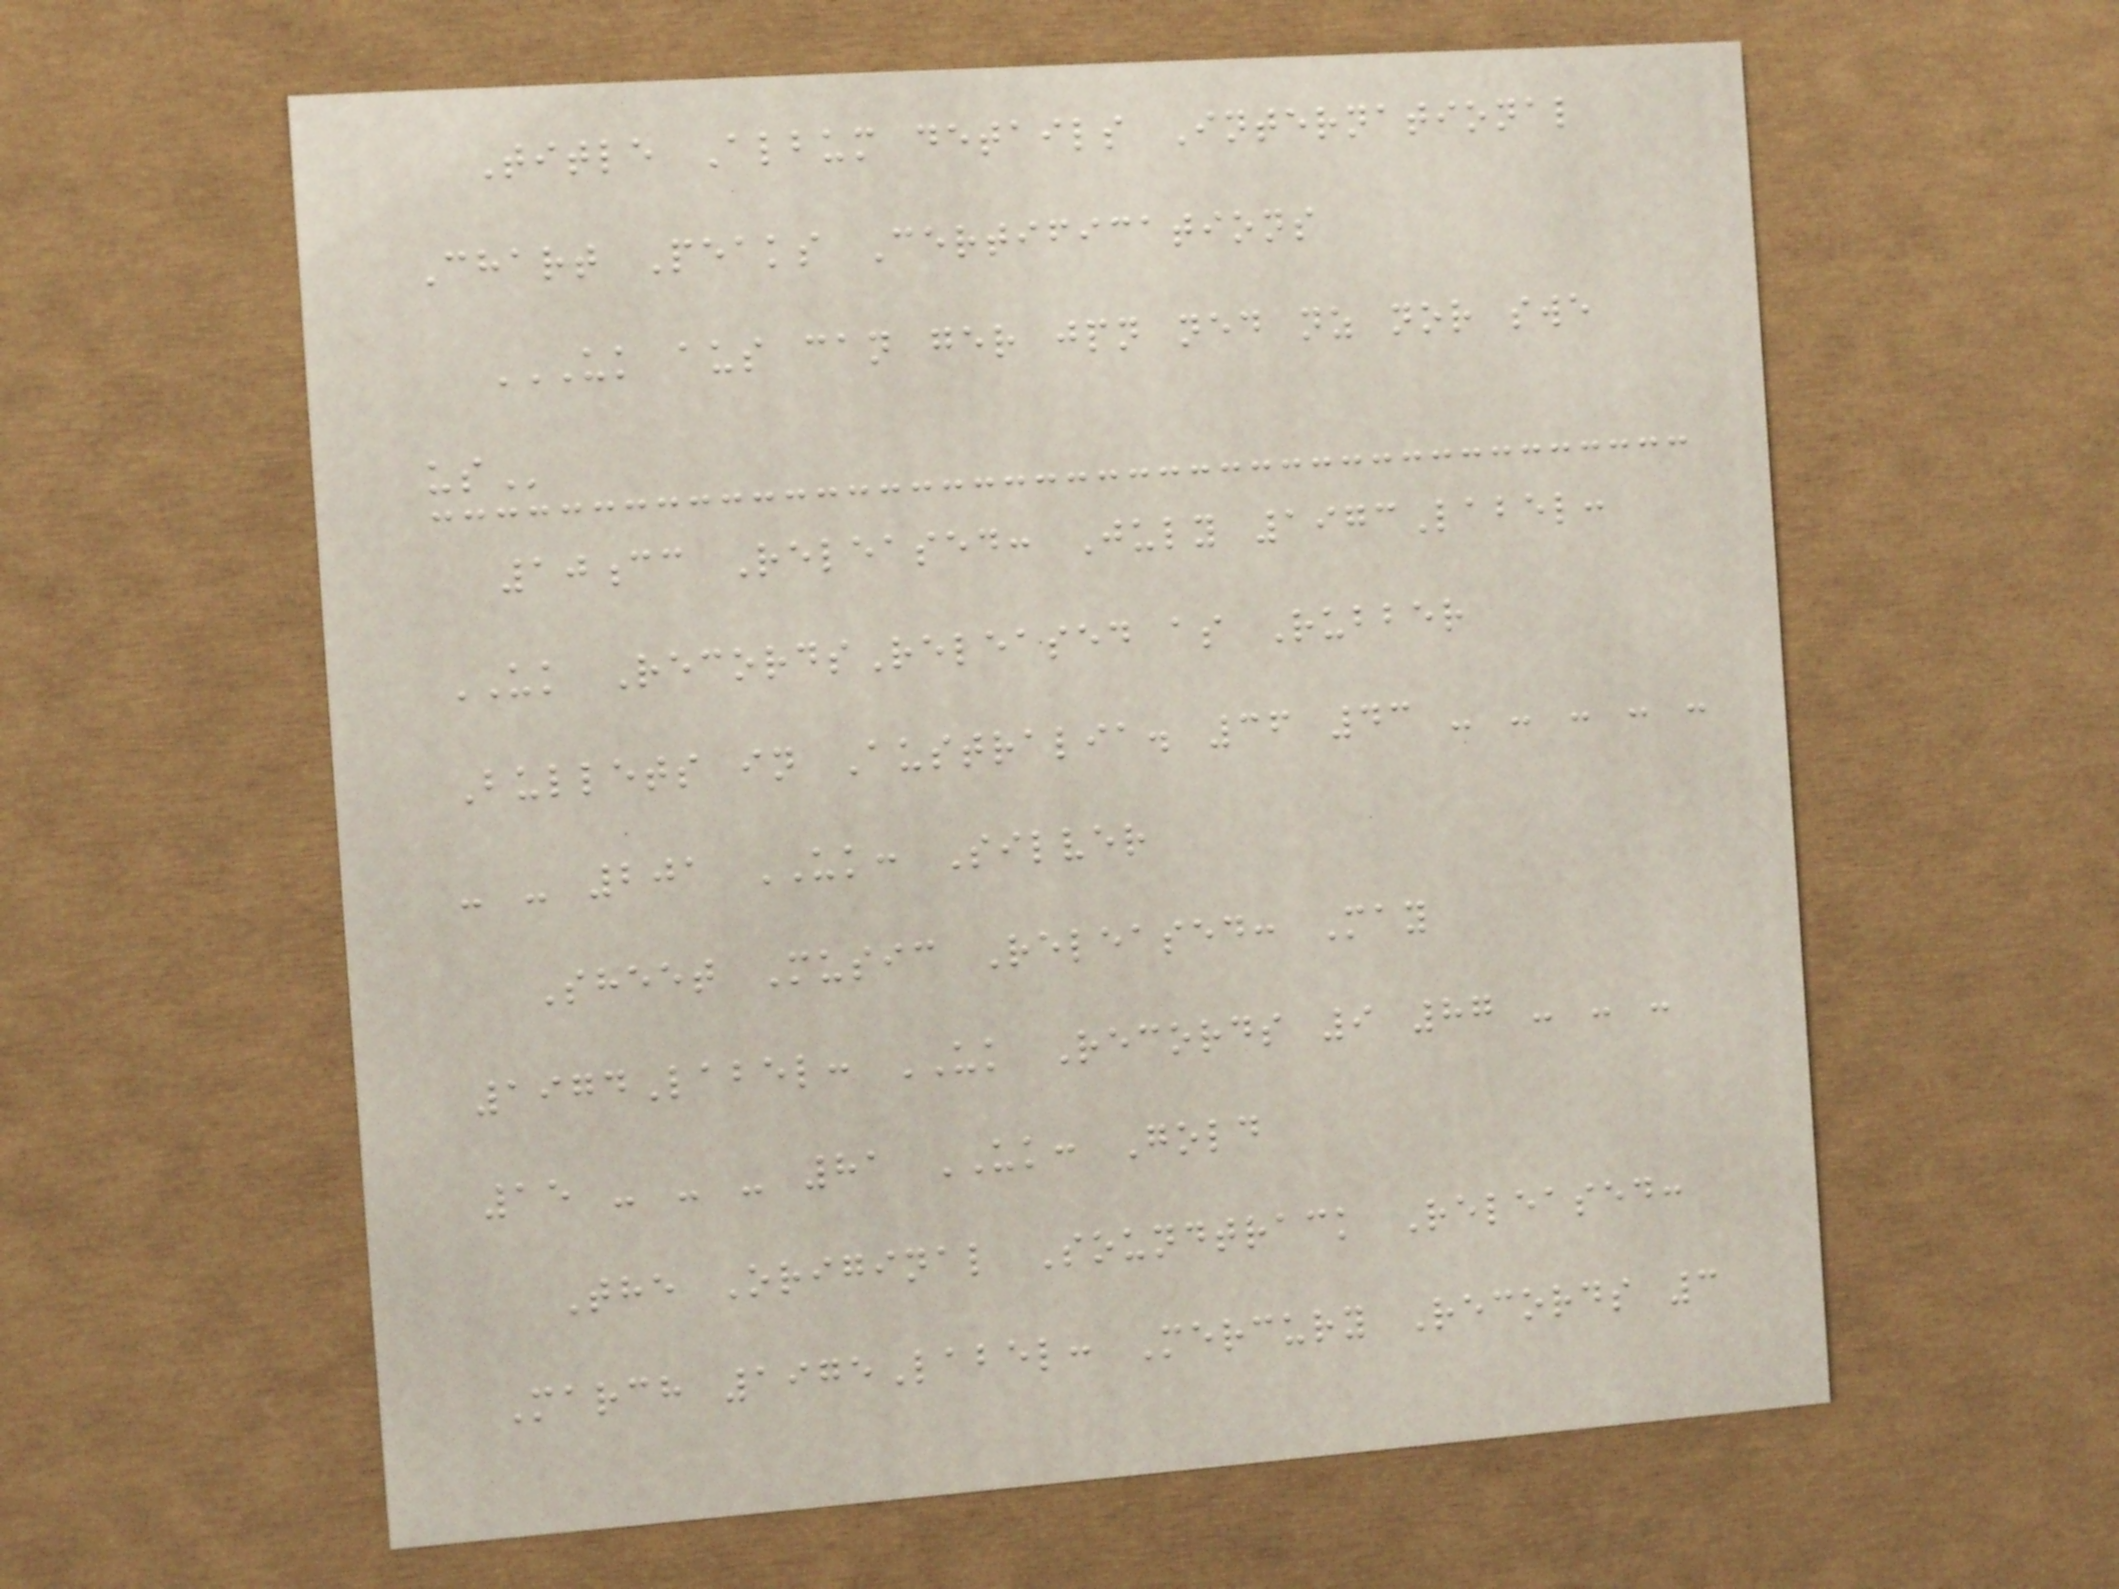Title Album details International
Chart Peaks Certifications
UK AUS CAN GER JPN NED NZ NOR SWE
US
10cc Released: July 1973Label:
UK RecordsReleased as Rubber
Bullets in Australia. 36 43 - - - - -
- - 201 UK: Silver
Sheet Music Released: May
1974Label: UK Records 9 87 - - -
15 - - - 81 UK: Gold
The Original Soundtrack Released:
March 1975Label: Mercury Records 3
